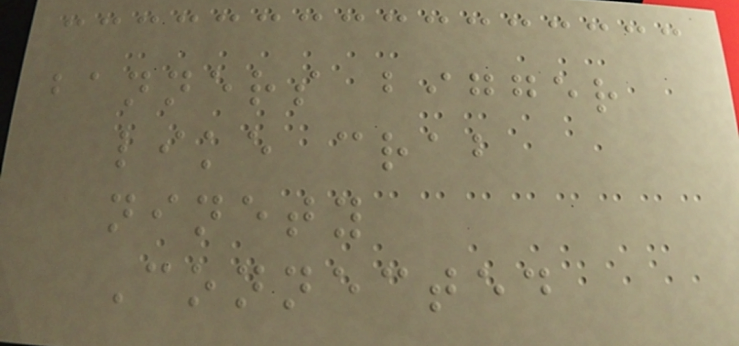banners bigger
like crab
ninety
Connected
